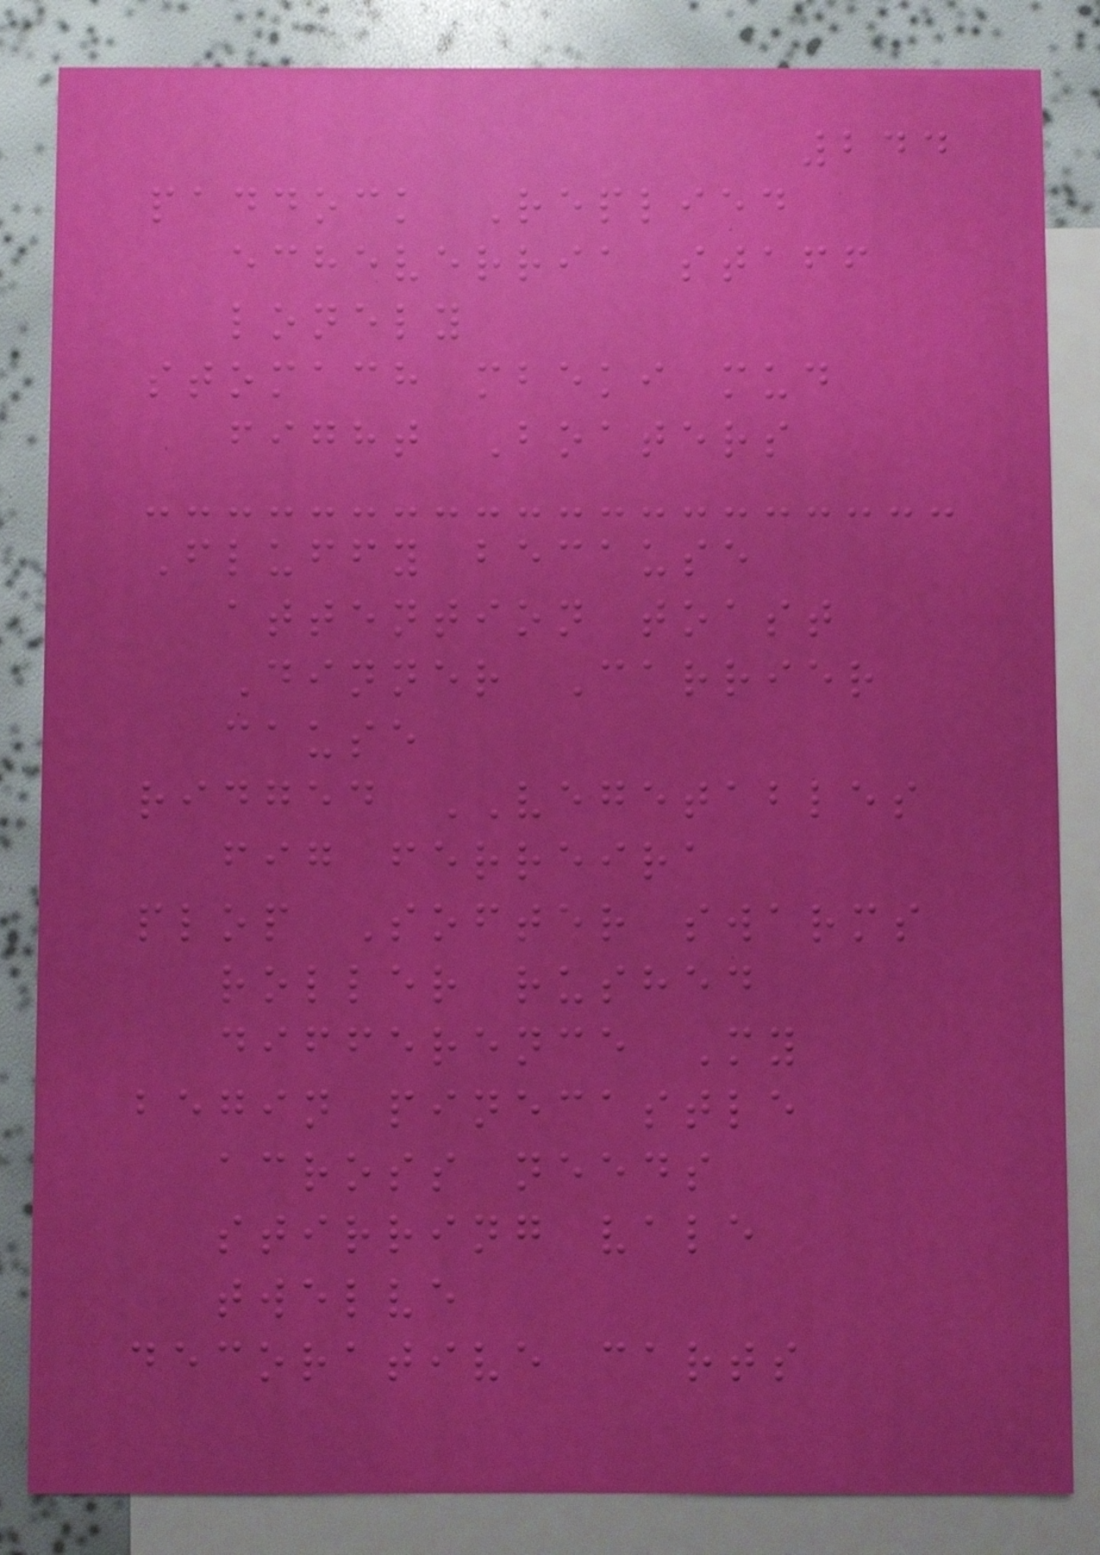244
paddock Replied
echeverria staff
lonely
stomach mbeki mud
fight Boaters
Fluffy because
attention toast
Dinner Carrier
cause
ridged VEGETABLES
fig ferreira
plop Softer swarms
roller rushed
difference My
begin pinecastle
across needs
stirring vale
twelve
decorative carts
